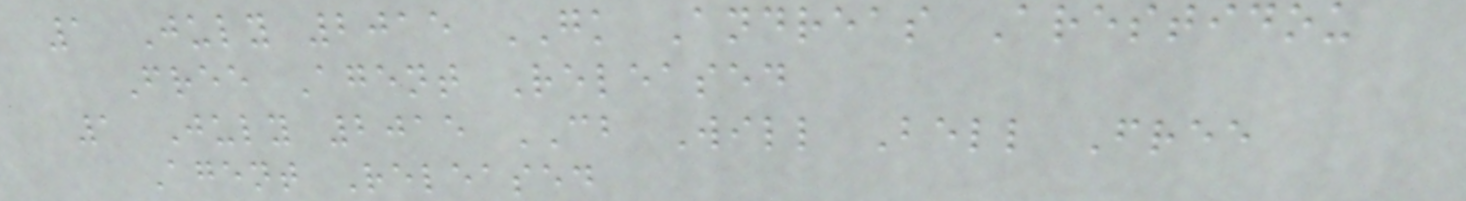1 July 2015 GK Andreas Arestidou
Free Agent Released
1 July 2015 CB Will Bell Free
Agent Released
